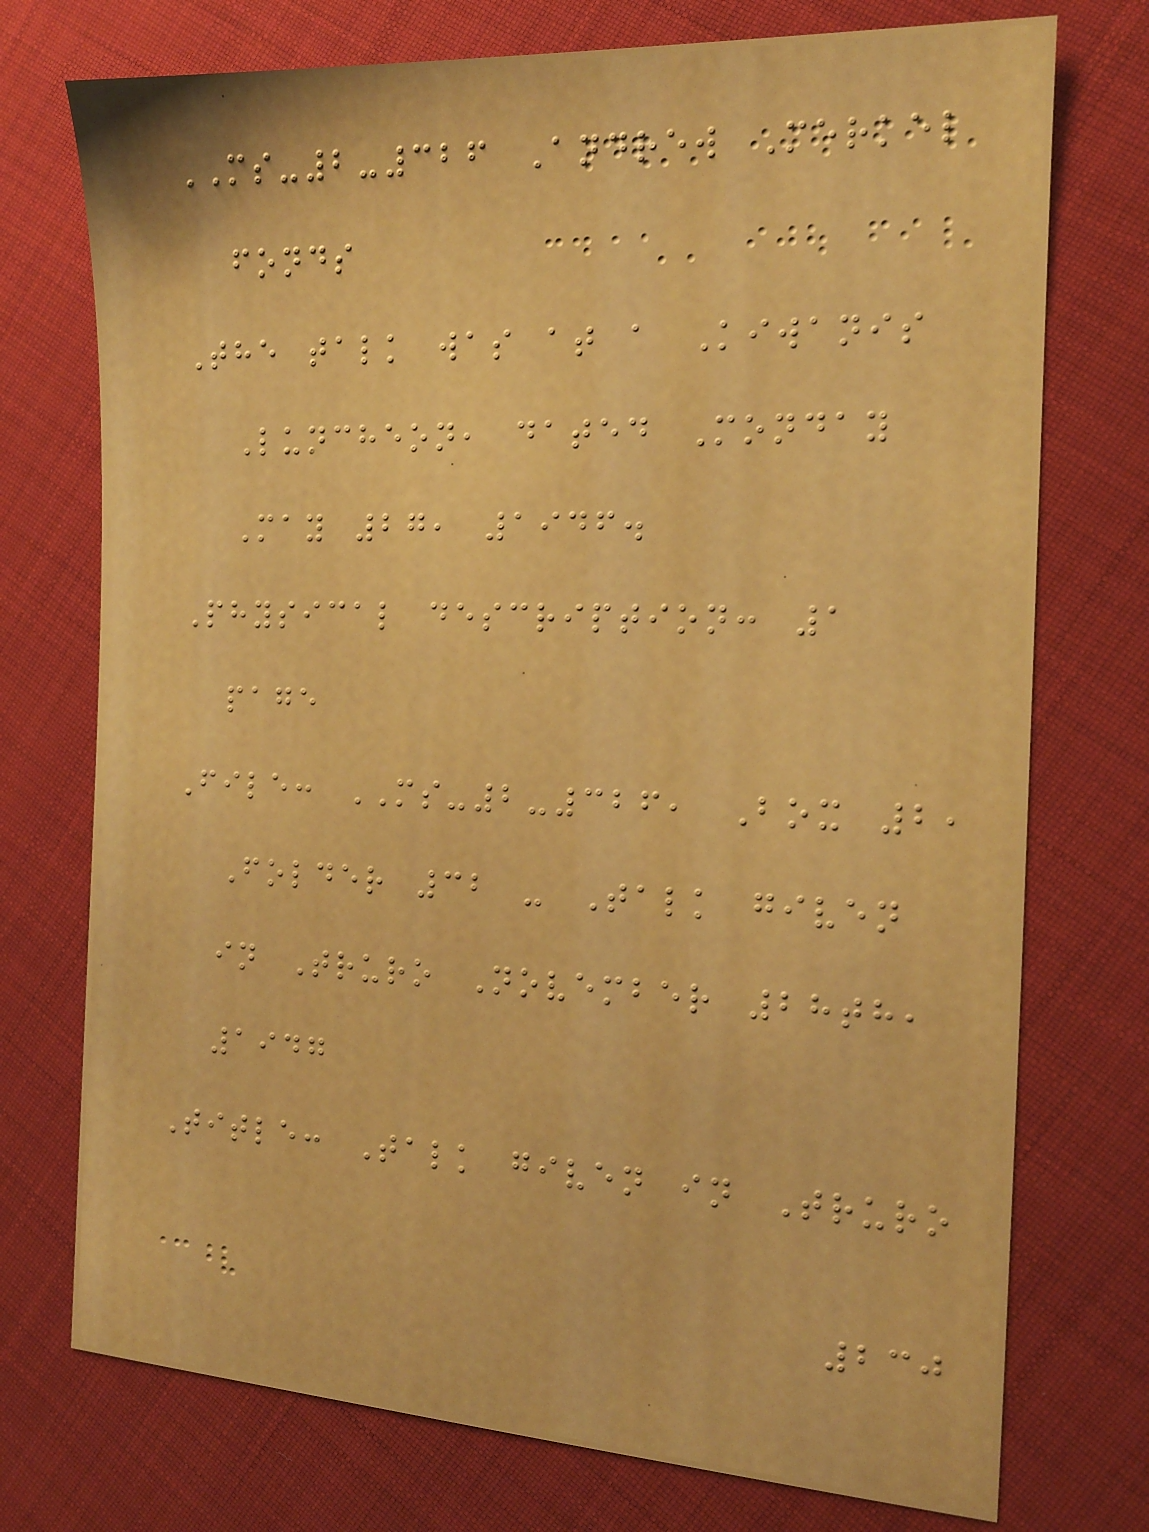MS-2-326 Andrew Merkel
fonds
The talk was at a Kiwanis
Luncheon, dated Monday
May 27, 1946.
Physical description: 1
page
File: MS-2-326, Box 2,
Folder 32 - Talk given
in Truro November 28th,
1947
Title: Talk given in Truro
230
